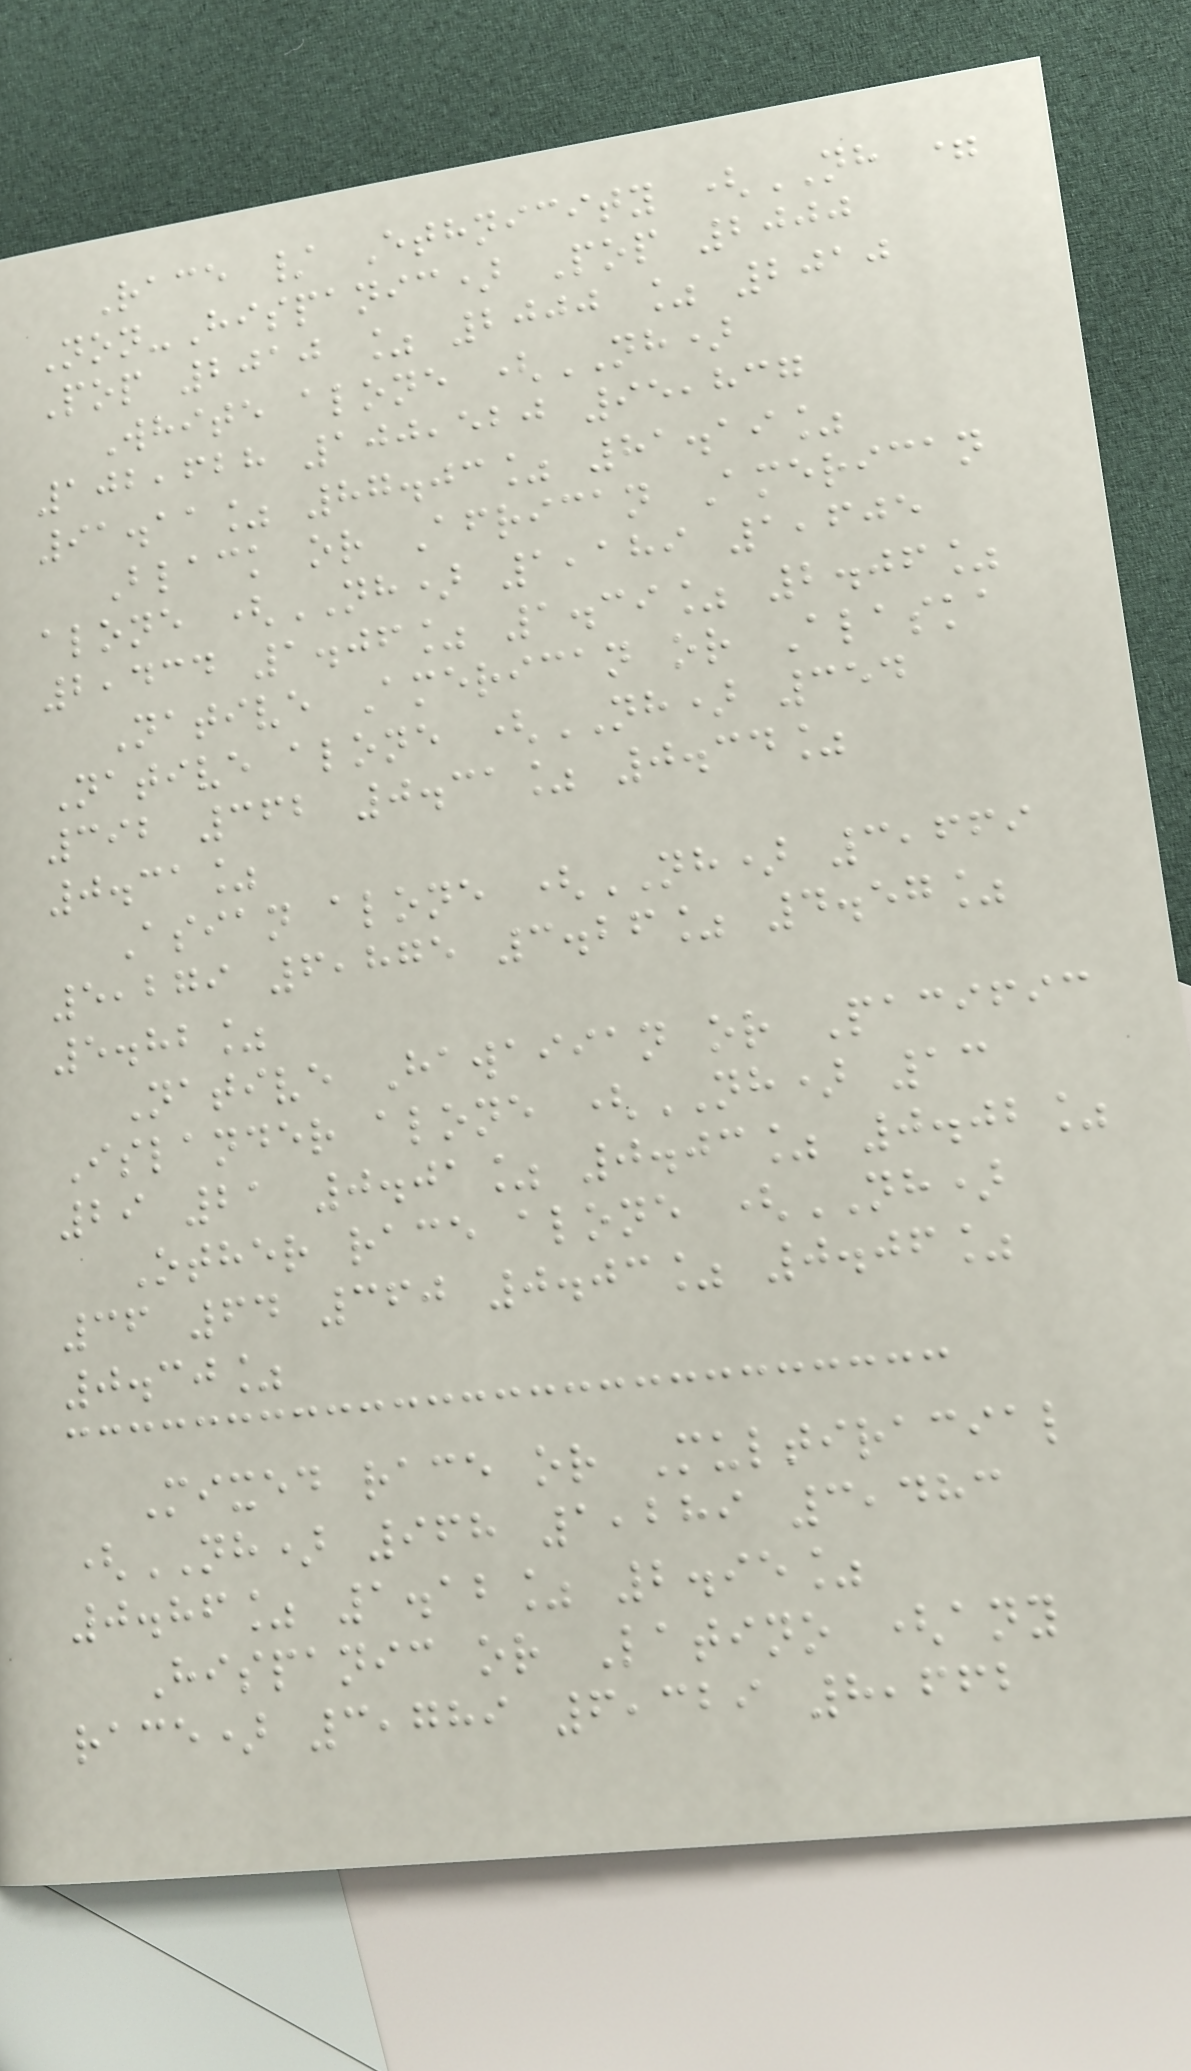Race / Ethnicity (NH =
Non-Hispanic) Pop 2000
Pop 2010 % 2000 % 2010
White alone (NH)
102,628 100,520 95,837
91.11% 87.03% 81.19%
Black or African American
alone (NH) 1,189 1,605
2,434 1.06% 1.39% 2.06%
Native American or Alaska
Native alone (NH) 354
392 362 0.31% 0.34%
0.31%
Asian alone (NH) 3,669
5,279 6,875 3.26% 4.57%
5.82%
Native Hawaiian or Pacific
Islander alone (NH) 13
29 21 0.01% 0.03% 0.02%
Other race alone (NH)
36 64 360 0.03% 0.06%
0.30%
Mixed race or Multiracial
(NH) 968 1,289 3,483
0.86% 1.12% 2.95%
Hispanic or Latino (any
race) 3,789 6,329 8,662
